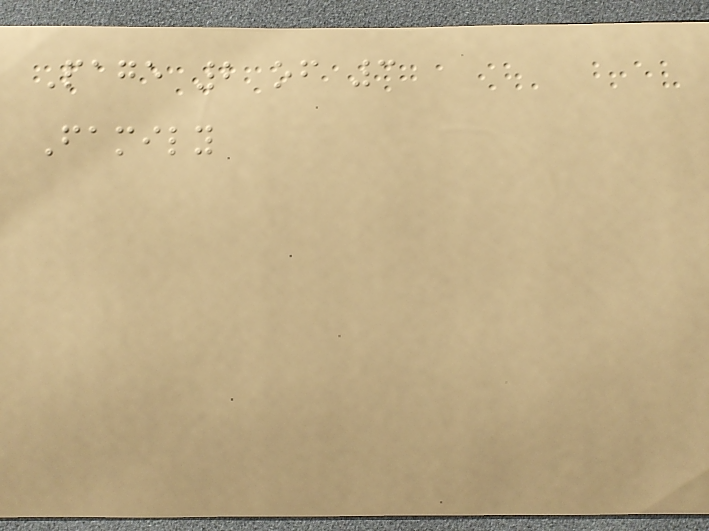Page 2 of 3
Family
